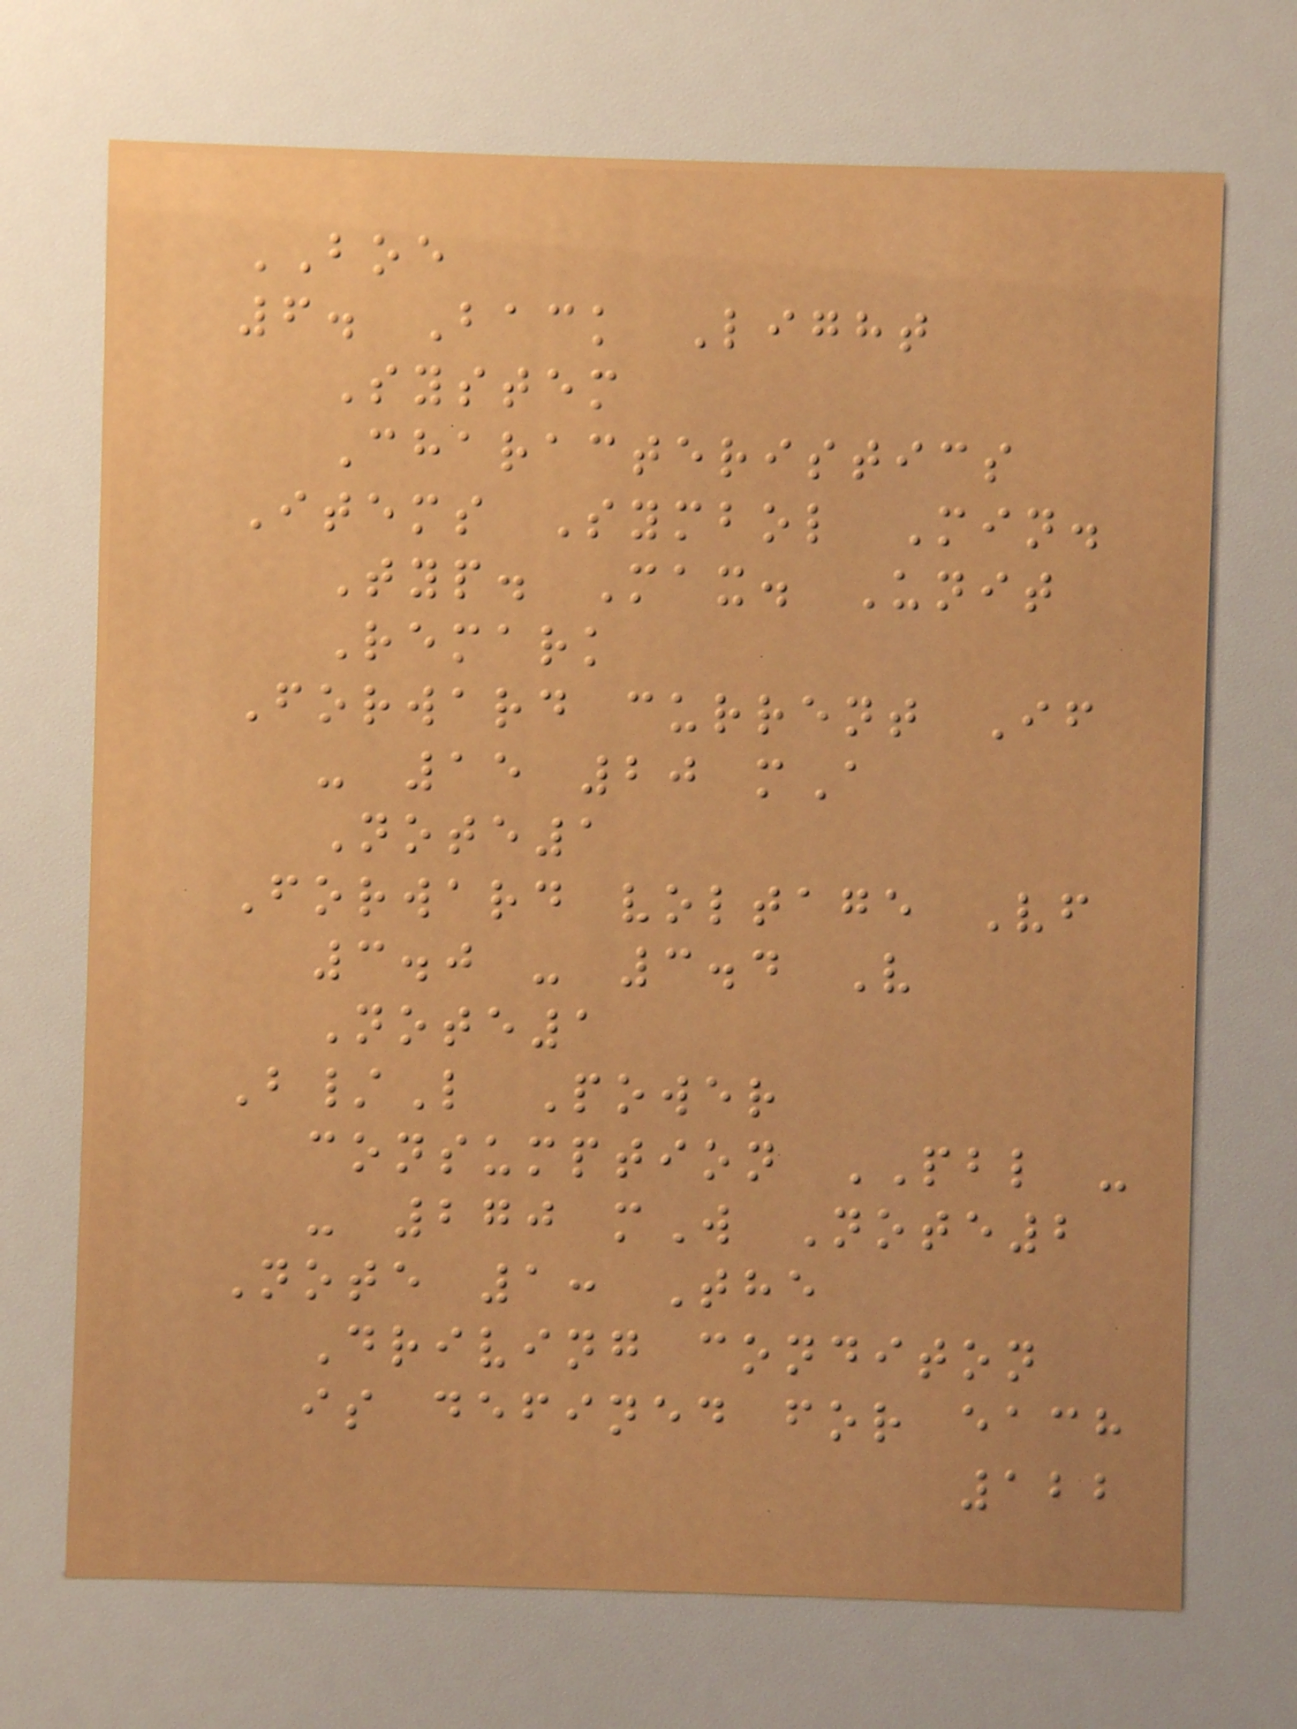BOE
6. Back Light
System
Characteristics
Items Symbol Min.
Typ. Max. Unit
Remark
Forward current If
- 15 20 mA
Note1
Forward voltage Vf
3.0 - 3.4 V
Note1
B/L Power
consumption PBL -
- 270 mW Note2
Note 1: The
Driving conditon
is defined for each
122
